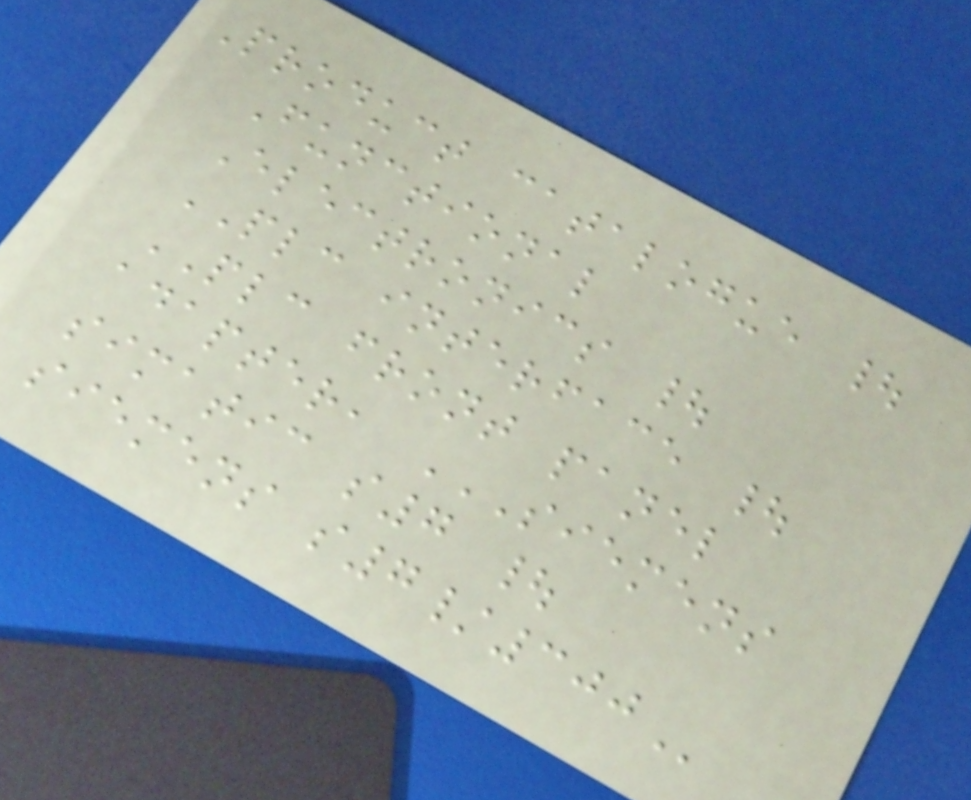Product catalogue |
Functional
Electronics |
PLC interface |
PLC front panel
adapter, SIEMENS
SIMATIC S7 |
SIEMENS S7/300
